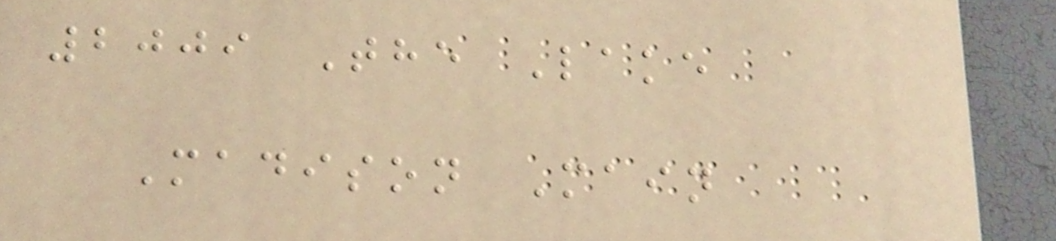2009 The Lake
Madison Main
